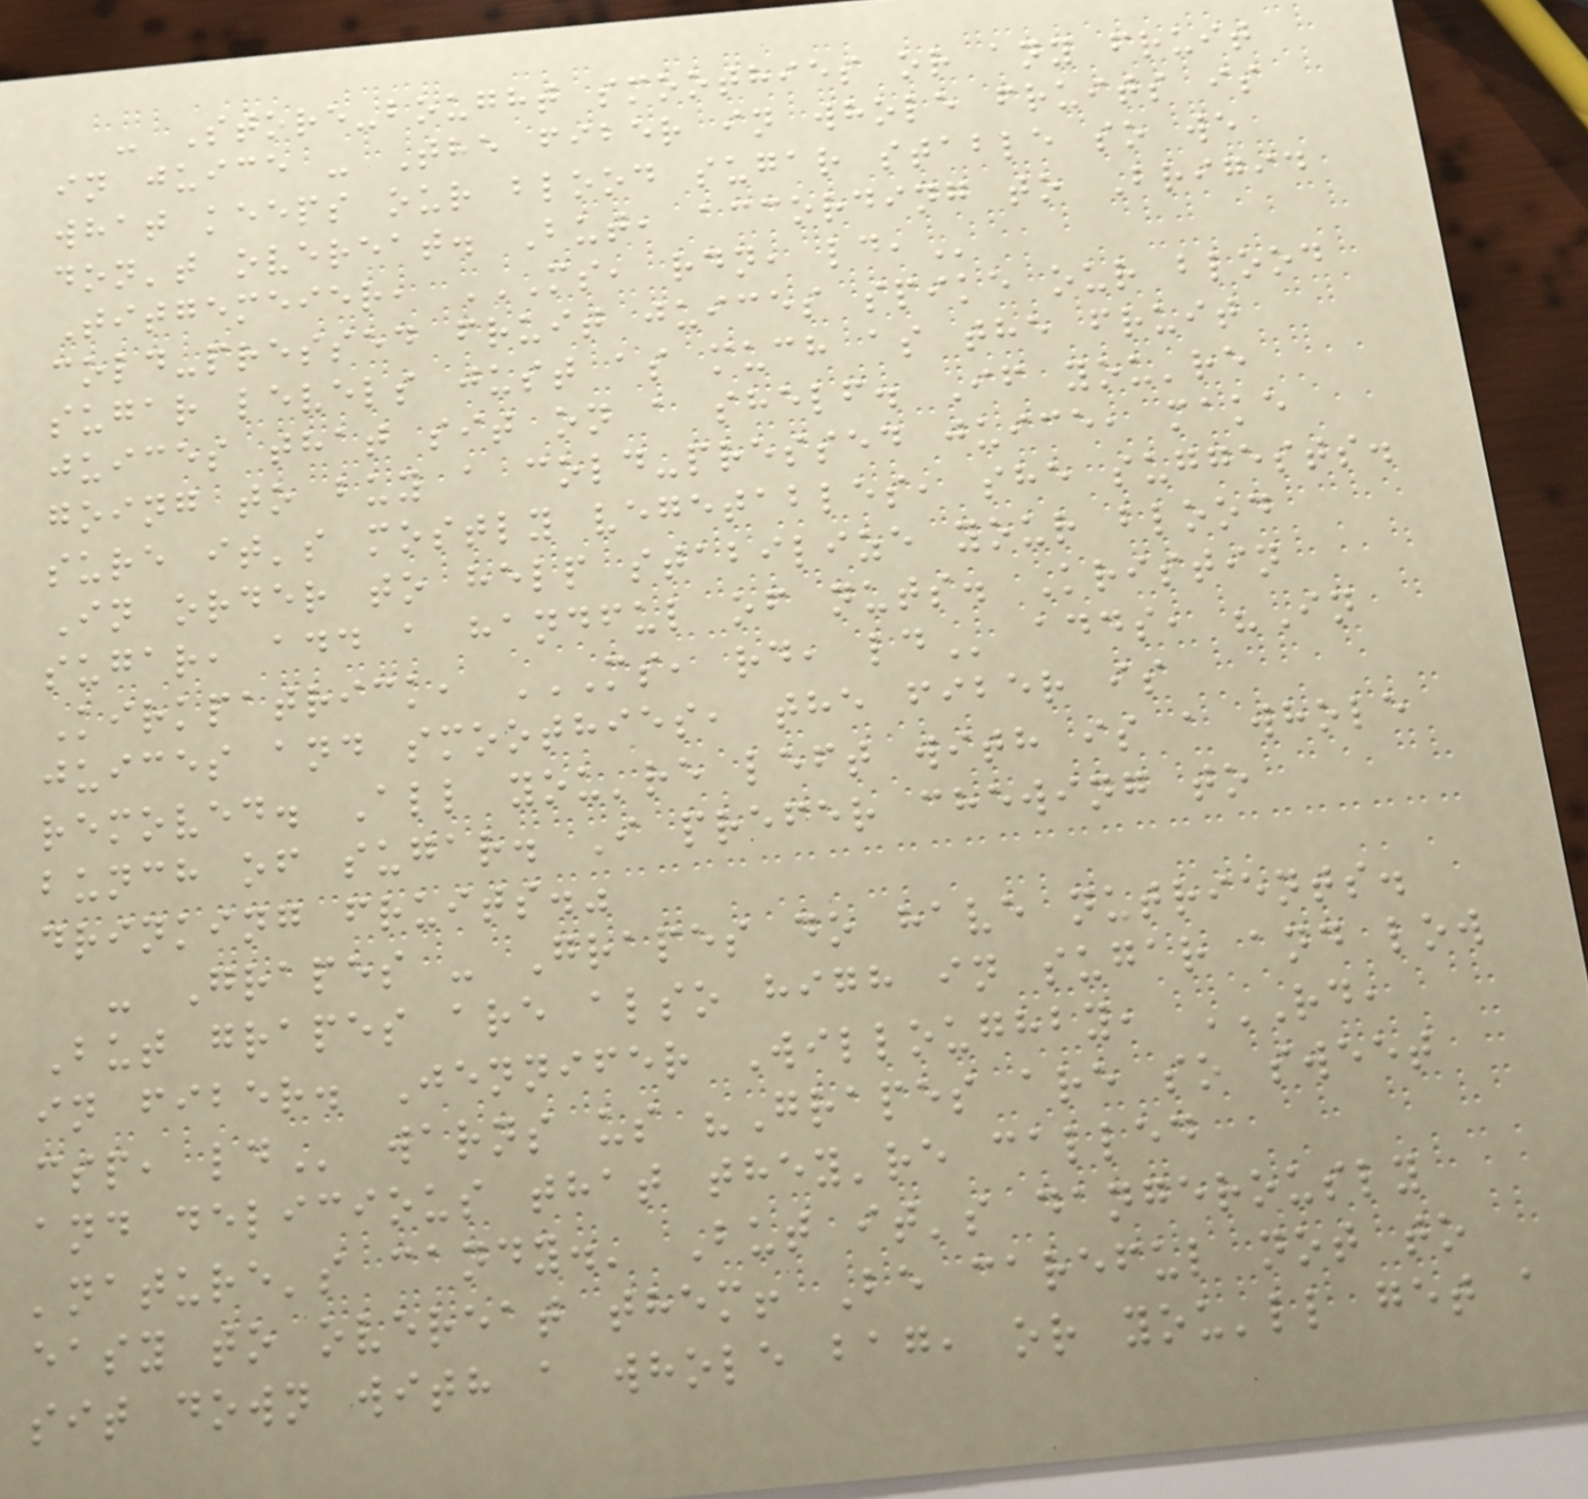- Store-bought smoothies or any fruit
in juice - The fiber in whole fruits is
what keeps our blood sugar stable so we
don't overeat. But, according to Brigid
Titgemeier, MS, RDN, LD,
cold-pressed fruit juices spike our blood
sugar levels just as much as the fruit
juices that sit on a shelf. If you're
going to buy a cold-pressed juice, make
sure it's mostly vegetables, she suggests.
In order to help stabilize your blood
sugar, add a handful of nuts. Kristin
Kirkpatrick, MS, RD, LD adds, "In
juices and smoothies, the fiber is
removed. All you're left with is a whole
bunch of sugar. I prefer chewing to
drinking fruits."
- Grapes - Grapes do have nutrients.
But grapes are also high in sugar and low
in fiber. Jennifer Willoughby, RD,
CSP, LD warns us "Grapes are so sweet
and delicious that they're called
'nature's candy.' But it's dangerously
easy to overeat them! Be careful not to
sit down with a whole bag, or you'll get a
